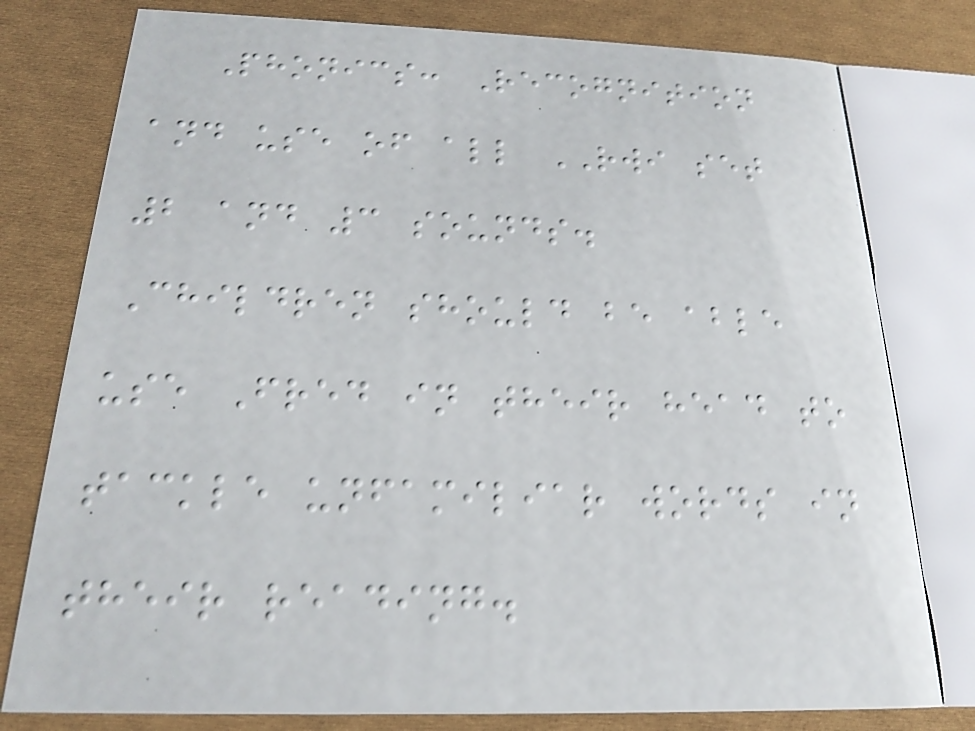Phonics: Recognition
and use of all RWI set
2 and 3 sounds.
Children should be able
use Fred in their head to
tackle unfamiliar words in
their reading.
